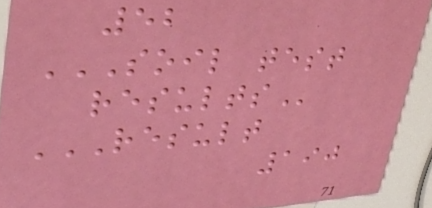52
SOIL TEST
RESULTS
RESULT
190
